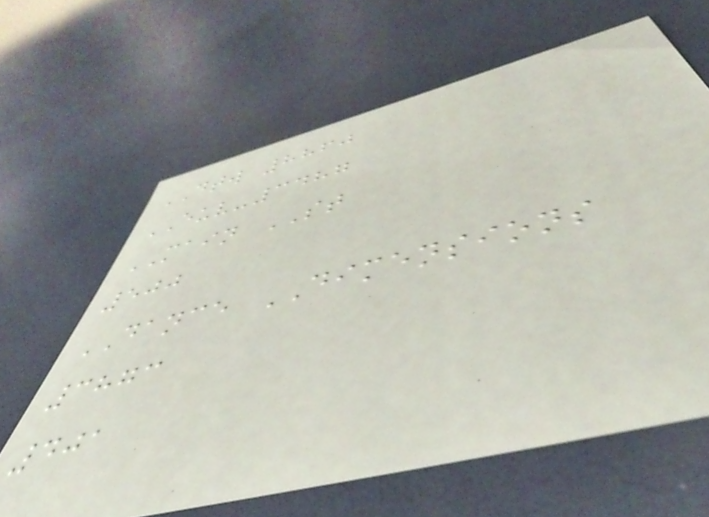DTW 8860
EUV-3487
MAIN ST
500
DANCE DIMENSIONS
3873
401
